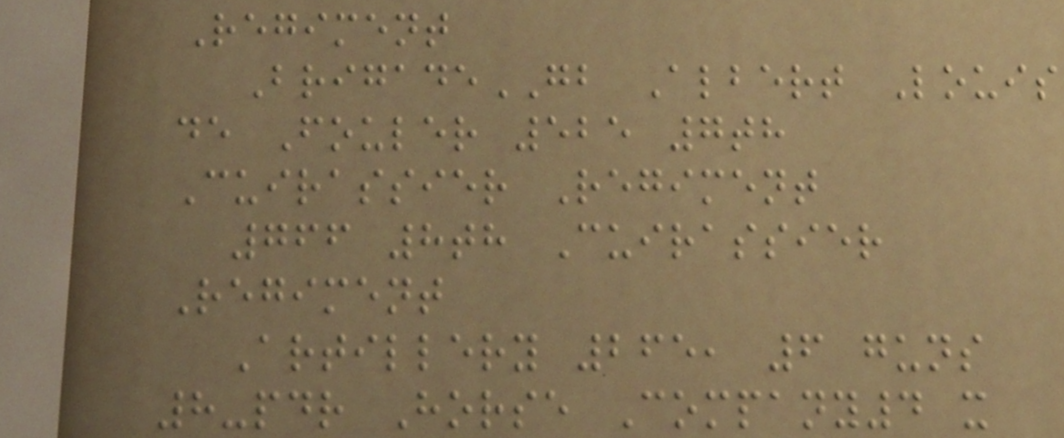Regiment
BrigadeGB Albert Louis
de Fouler 525 7th
Cuirassier Regiment
766 8th Cuirassier
Regiment
Artillery 265, 6 guns
8-pdr Horse Company4 x
